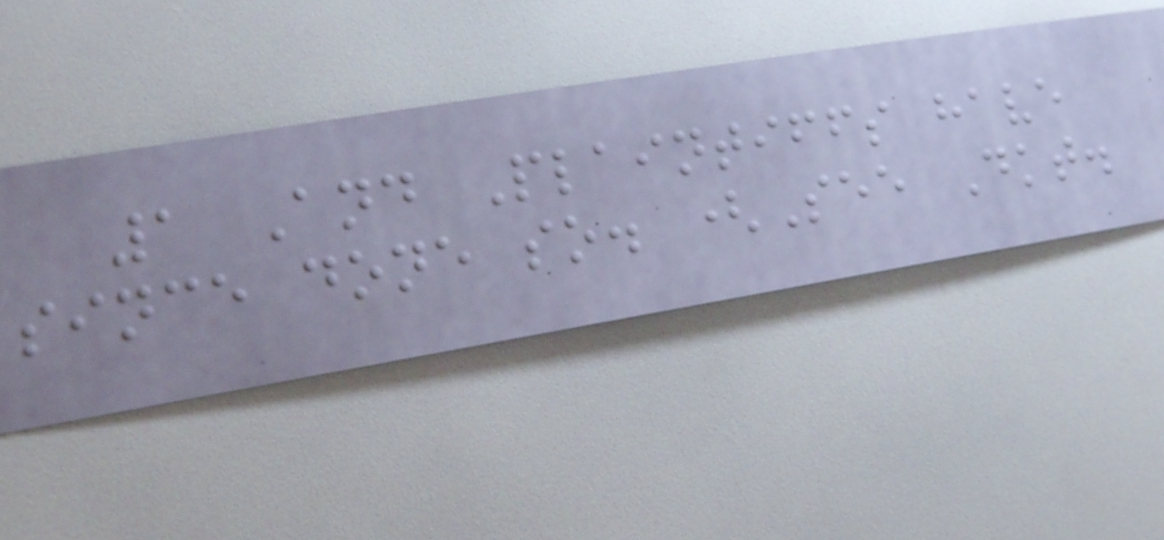1 And Plaintiffs have
since done so. (See Dkt.
